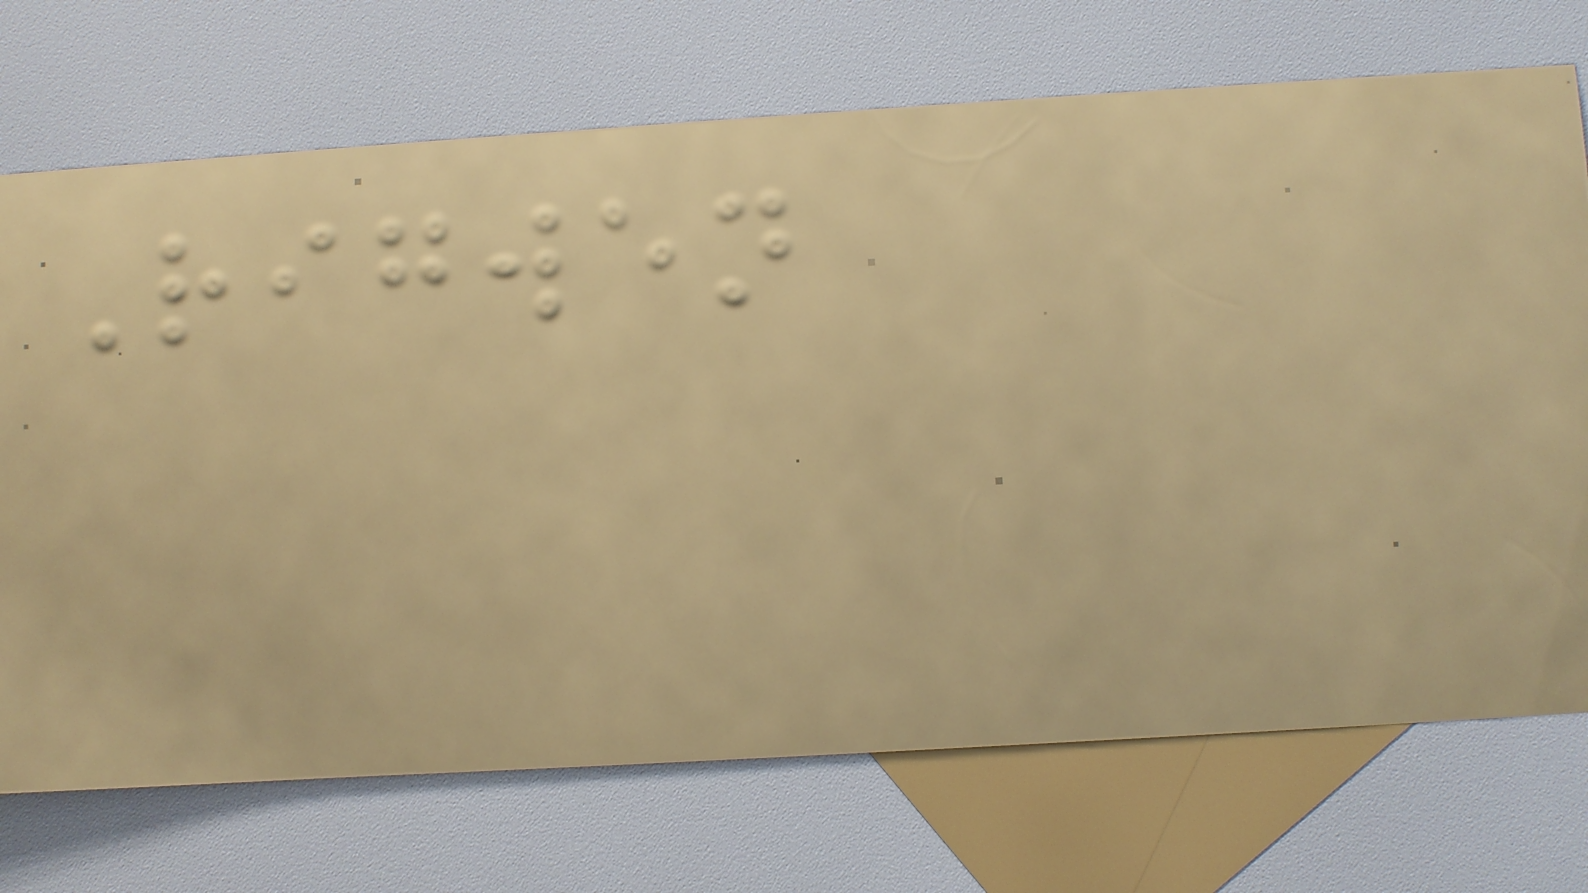Rigwen
